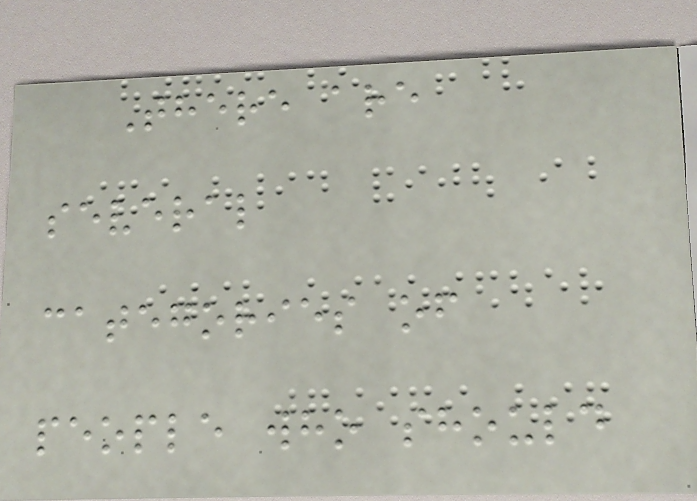There are
several
categories of
people who should
